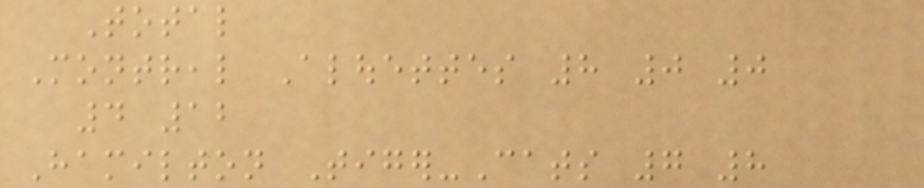Total
Montreal Alouettes 8 0 0
4 12
Hamilton Tiger-Cats 7 8
